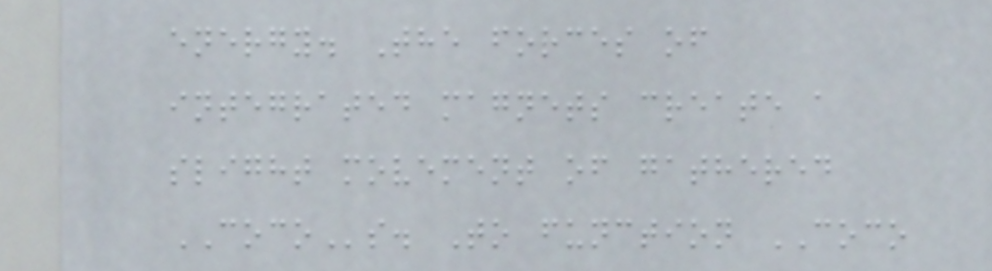energy. The forces of
integrated magnets create a
slight movement of gathered
COCOs. To function COCO
